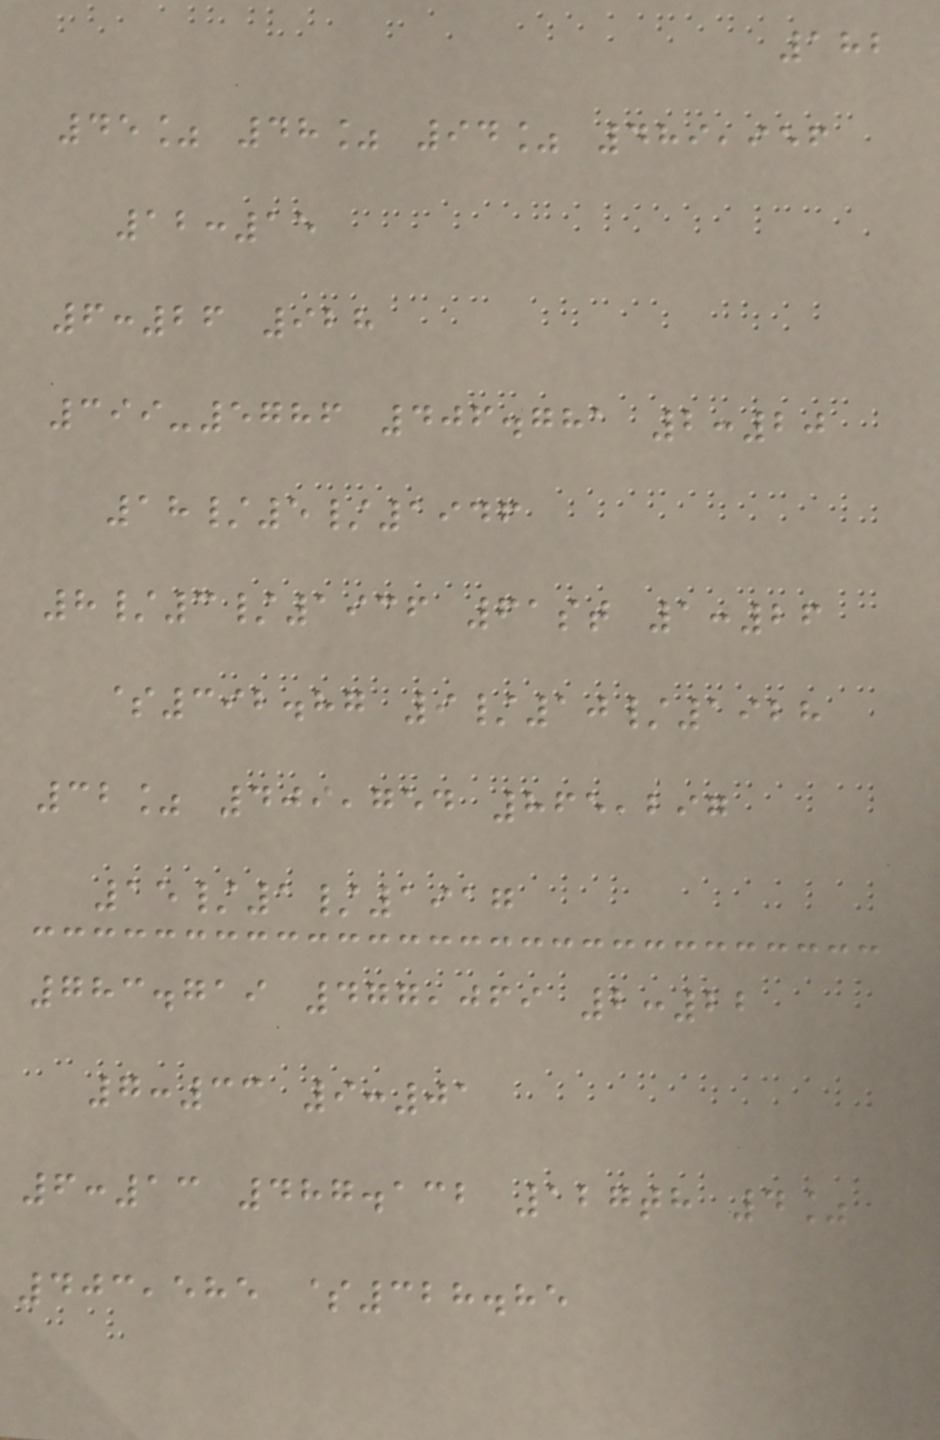182
45% 48% 94% 489,956
12:15
6:26 928
399-5786 406.781 2:20
18/5/1946
8/3/1936 61st 1:26
$392.87 9/10/1928
32% 409,754 865,297
15/1/1917
783.719 477,069 2:22
7:33 9:01
6:13 487.132 127th 4%
403,585 $328.85
